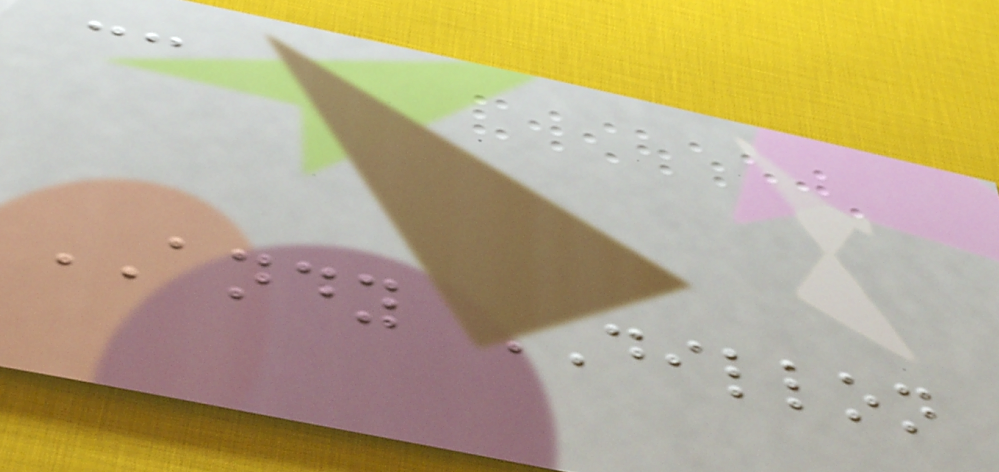cc
ANDY DILLON
